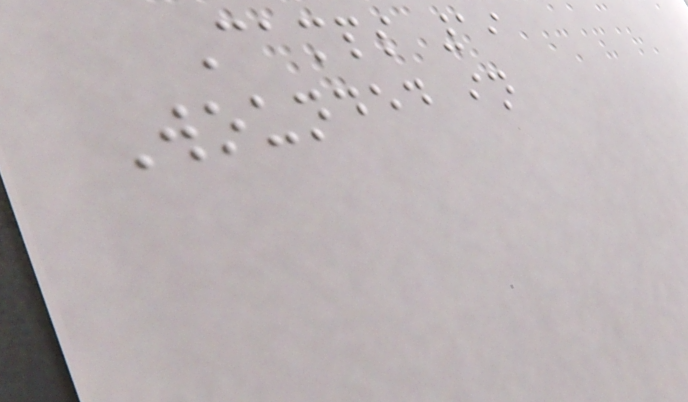Camps 19
Wounded in
